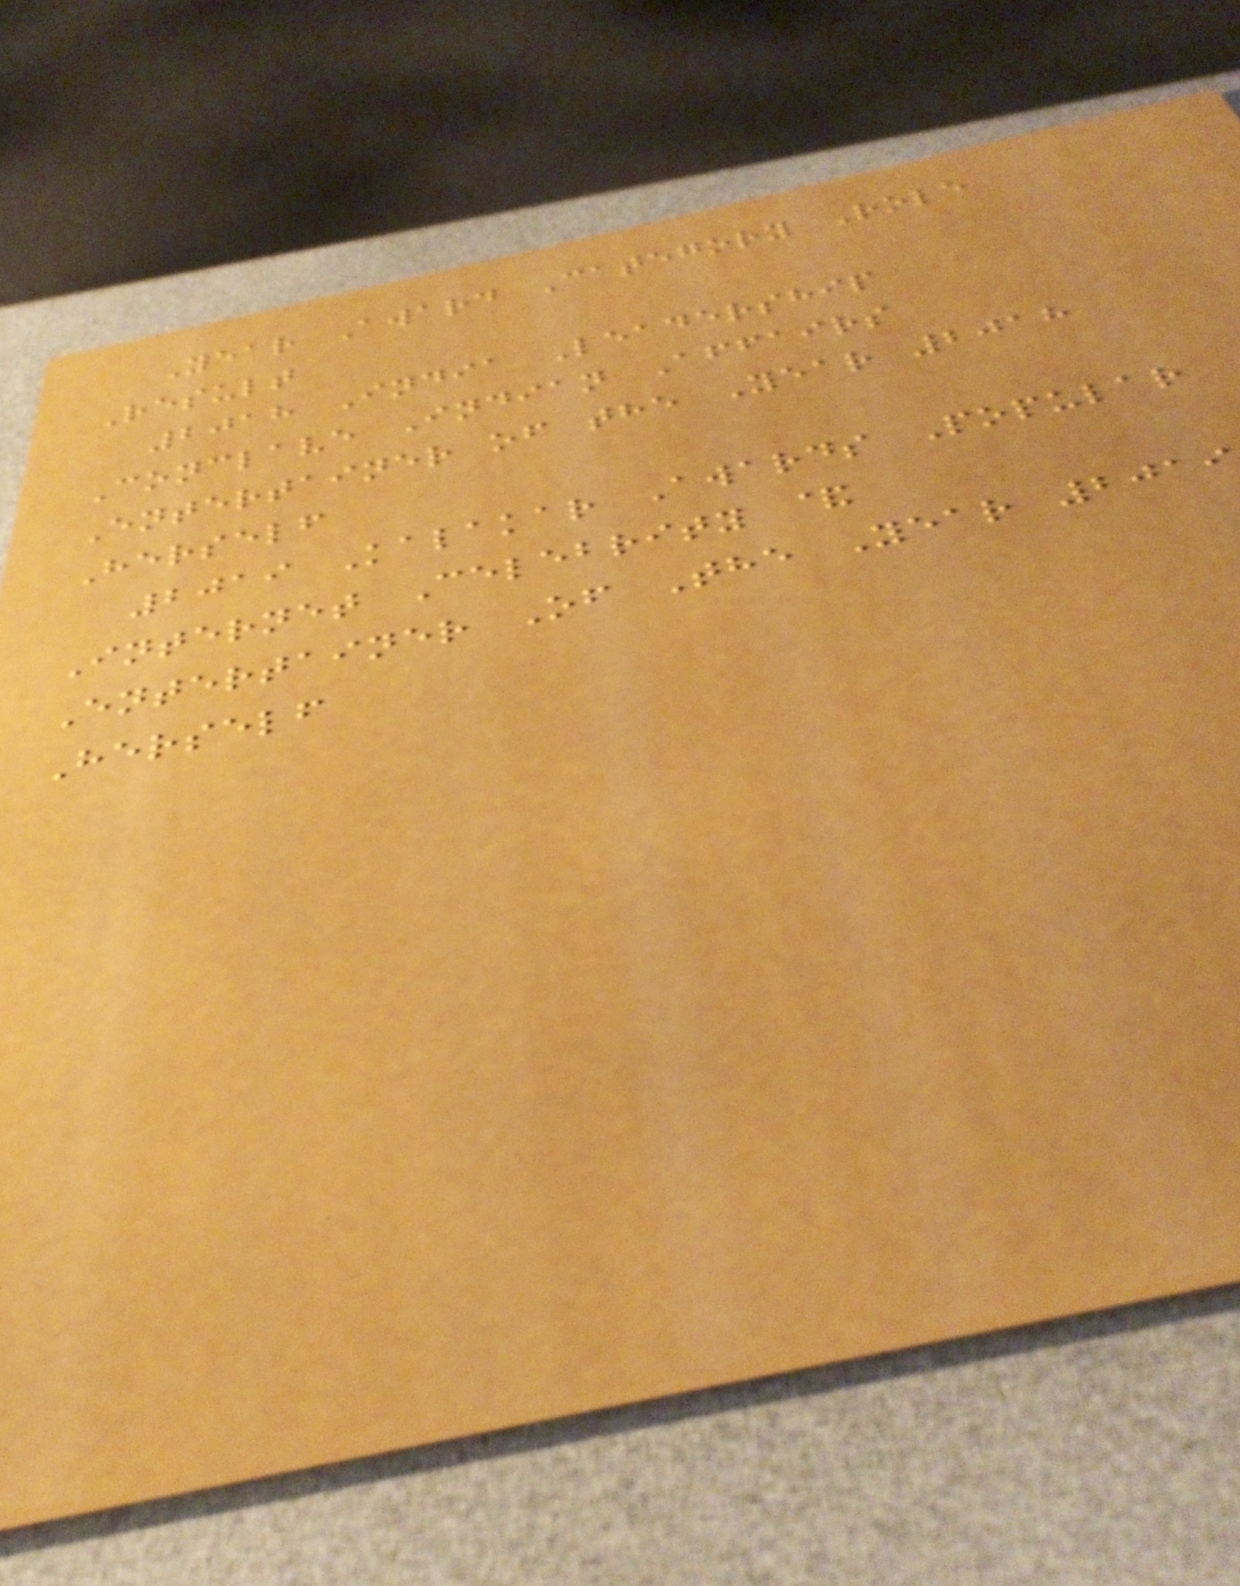Year Award Category Role
Result
2018 India Leadership
Conclave Indian Affairs
Entertainer of the Year 2018
Herself
2019 Kalakar Awards Popular
Internet Celebrity &
Entertainer Of The Year 2019
Herself
